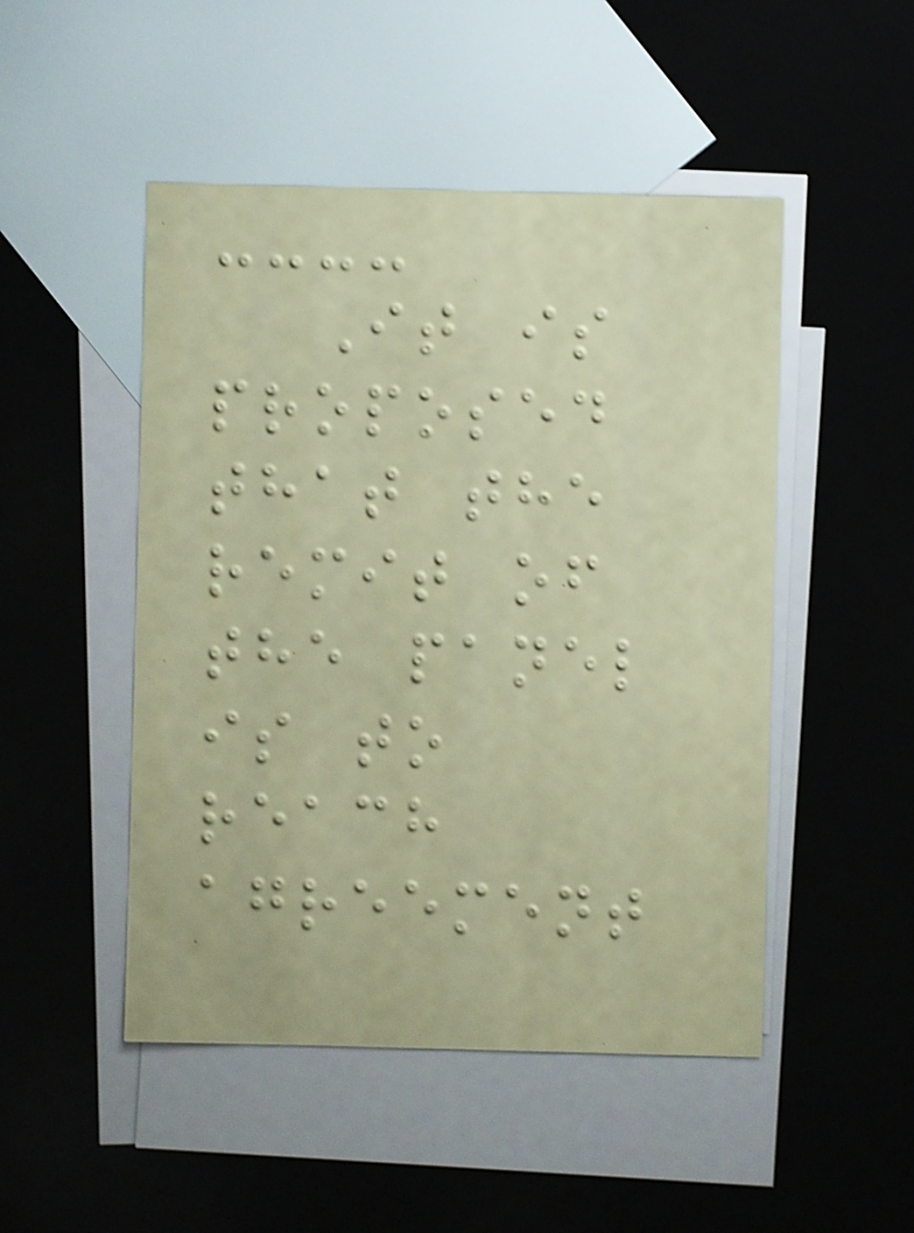It is
proposed
that the
remit of
the panel
is to
reach
agreement
